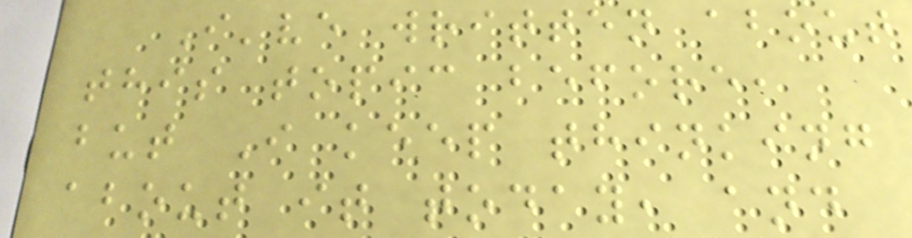I've written about
this topic before,
but I keep thinking
about it today, and
